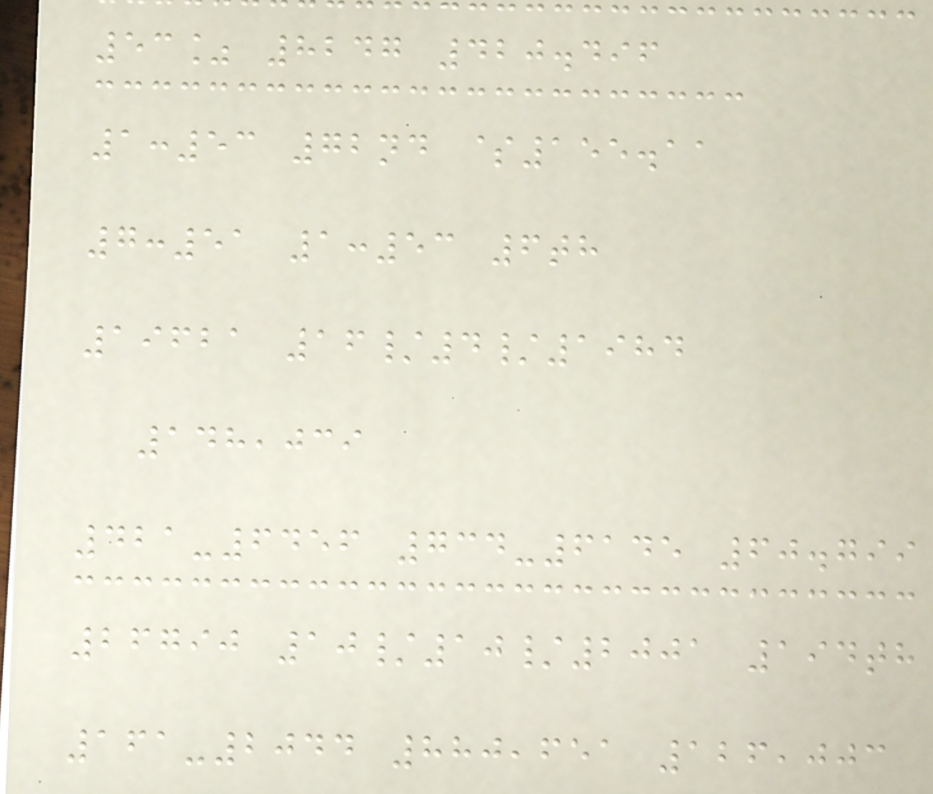53% 8247 420.496
1:53 72nd $155.11
7:51 1:53 6th
19621 16/4/1984
148,039
421-6456 734-6145 60.799
26790 10/10/2001 194th
161-2044 880,651 126,003
